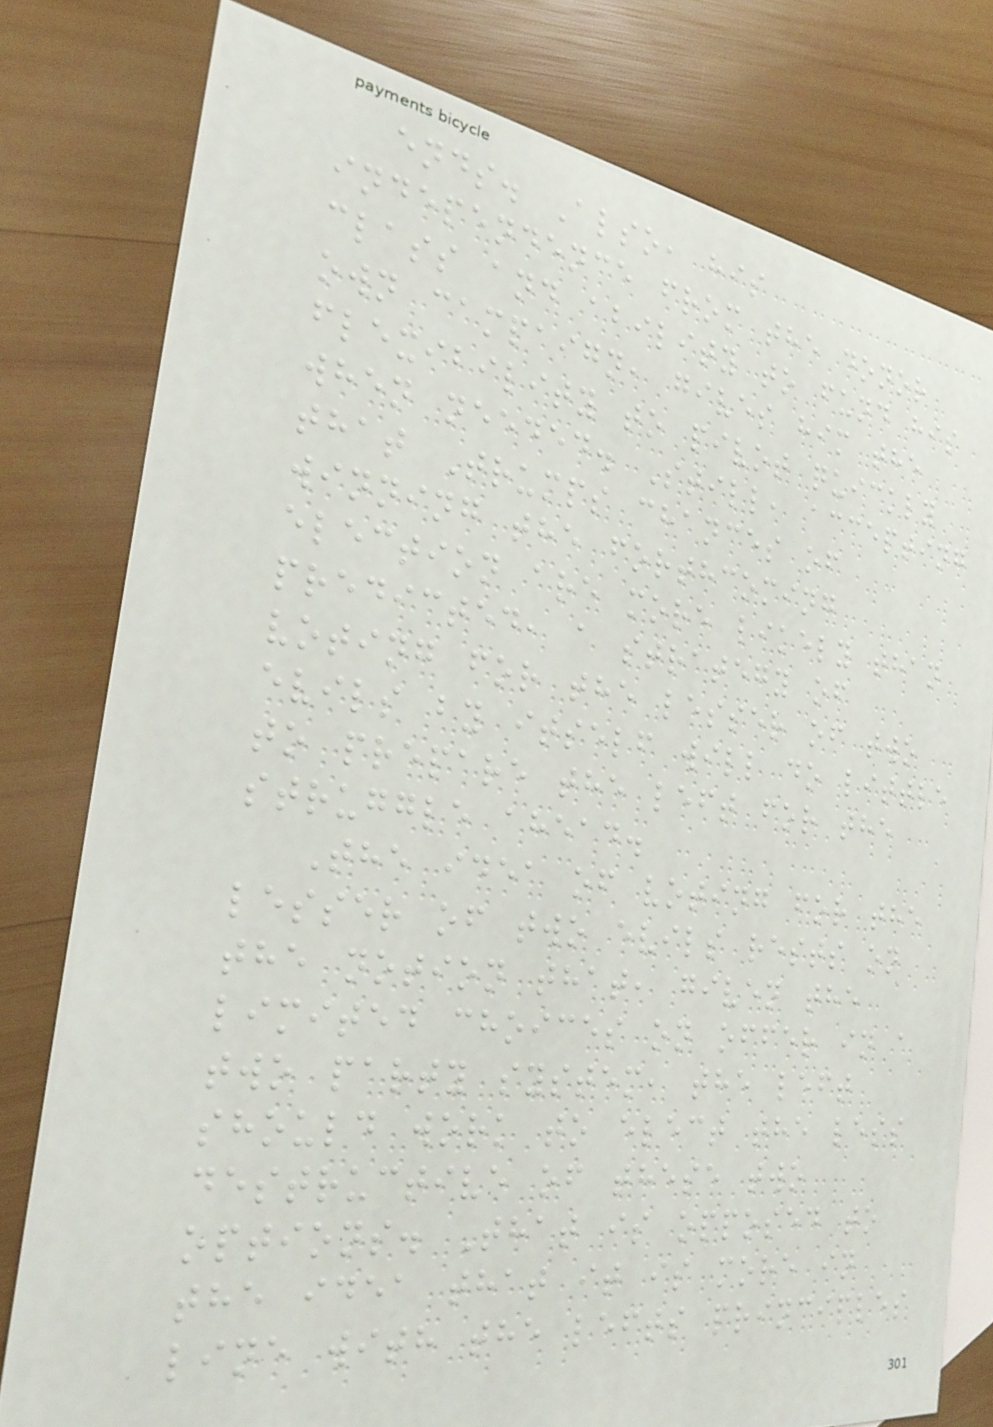ends. Also, his
independence from the donor
class and ability to fund his
own campaign, gives him the
flexibility to pivot quickly
when needed. Still, accepting
that Trumps chances of
winning the forthcoming
election are more likely than
predicted, a strategy of
voting for the lesser of two
evils by itself will do little
to prepare the left for the
struggle ahead.
The idea of voting for the
lesser of two evils rests on
the notion that, given the
limited choices on offer in a
two party system, the left
should work to elect the less
destructive of these two
options. That is opposed to
the idea that it is more in
line with the lefts principles
